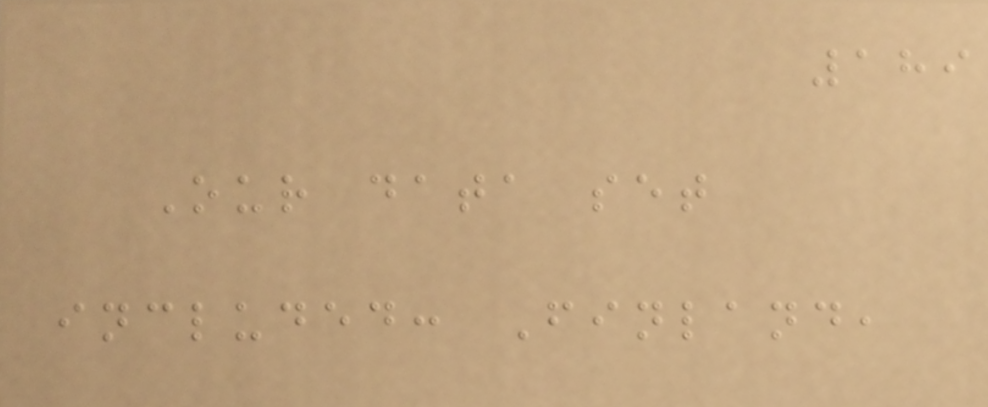189
Our data set
included: Finland,
